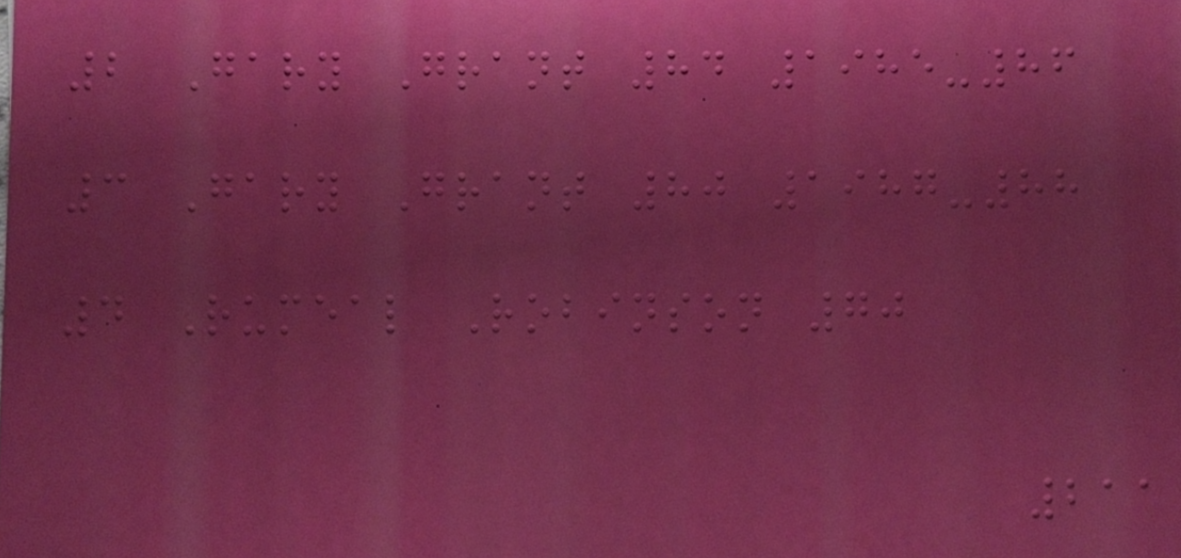2 Gary Grant 84 1985-86
3 Gary Grant 80 1987-88
4 Rumeal Robinson 70
211
